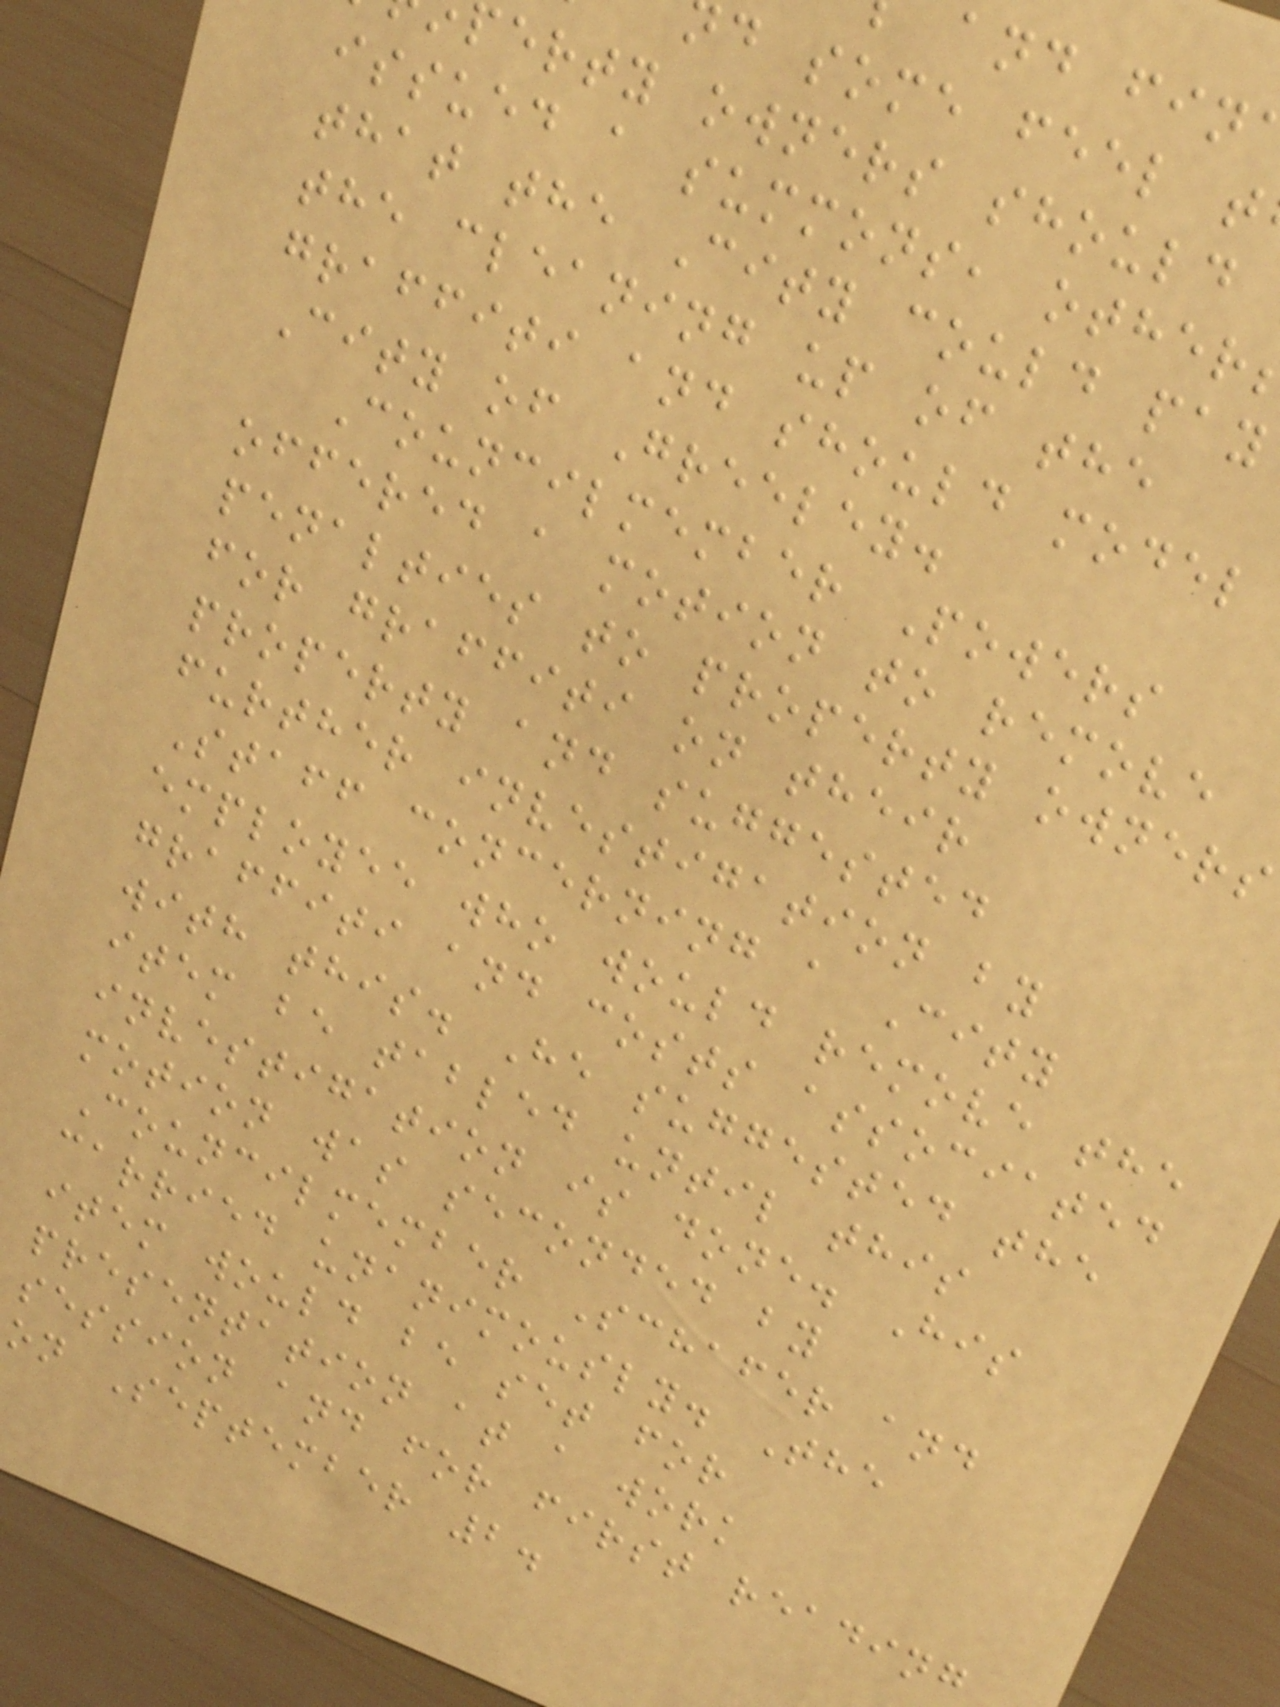and fin
d some feel t
perty owners should
issued a summons, other
that the City could pay
the cleaning up of the
graffiti and should model
City of Greeley.
Councilmember Powers
offered a motion to remove
penalties to property owners
for graffiti on their
property and suggested
further investigation by
Staff concerning a City
employee who would remove the
graffiti and costs associated
with this. He suggested the
item be tabled until this
investigation is done. His
motion was seconded by
Councilmember Schafer and
carried unanimously. The
item would be set for
presentation at a work
session and for first reading
on September 2.
